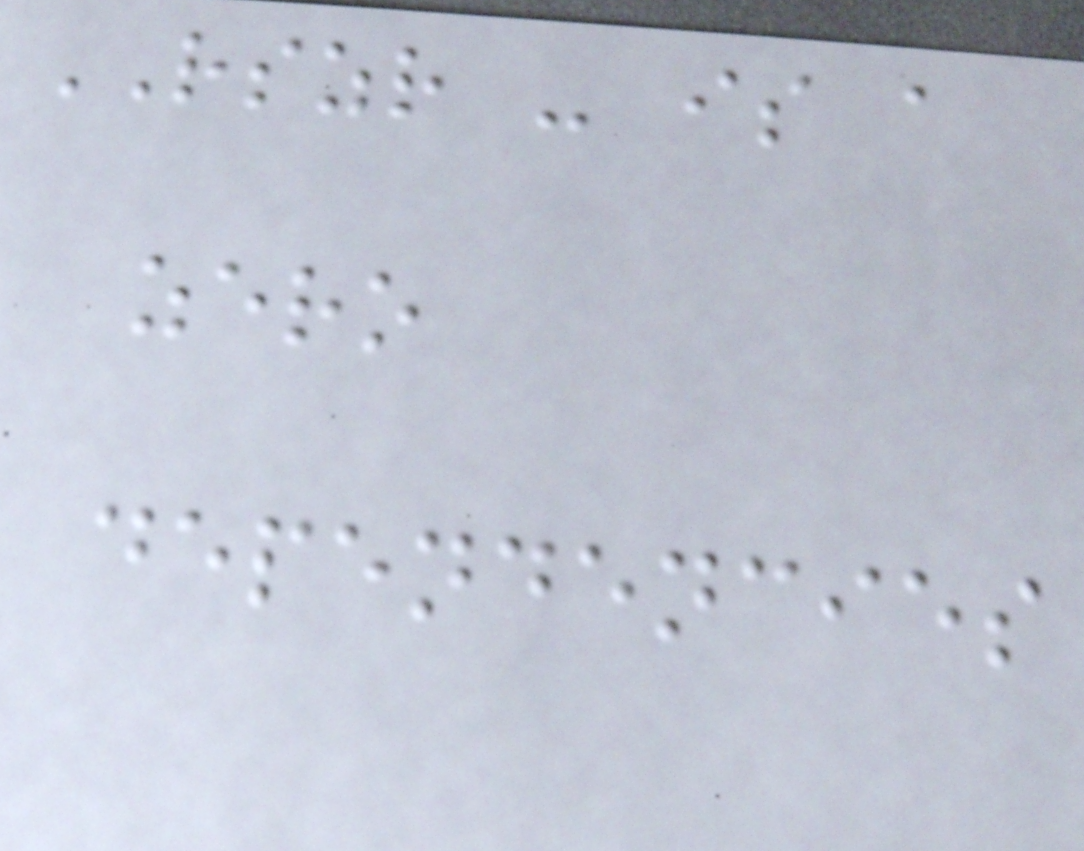RSZR - is a
zero
dependencies
